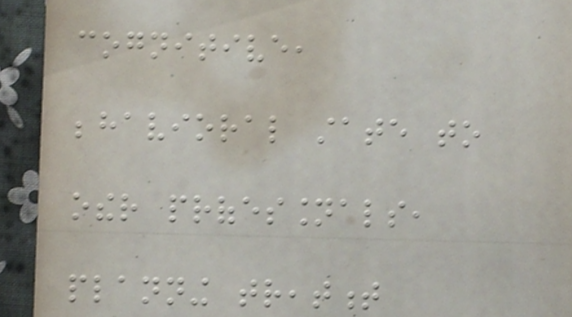cognitive,
behavioral state to
other professionals,
planning treatment
